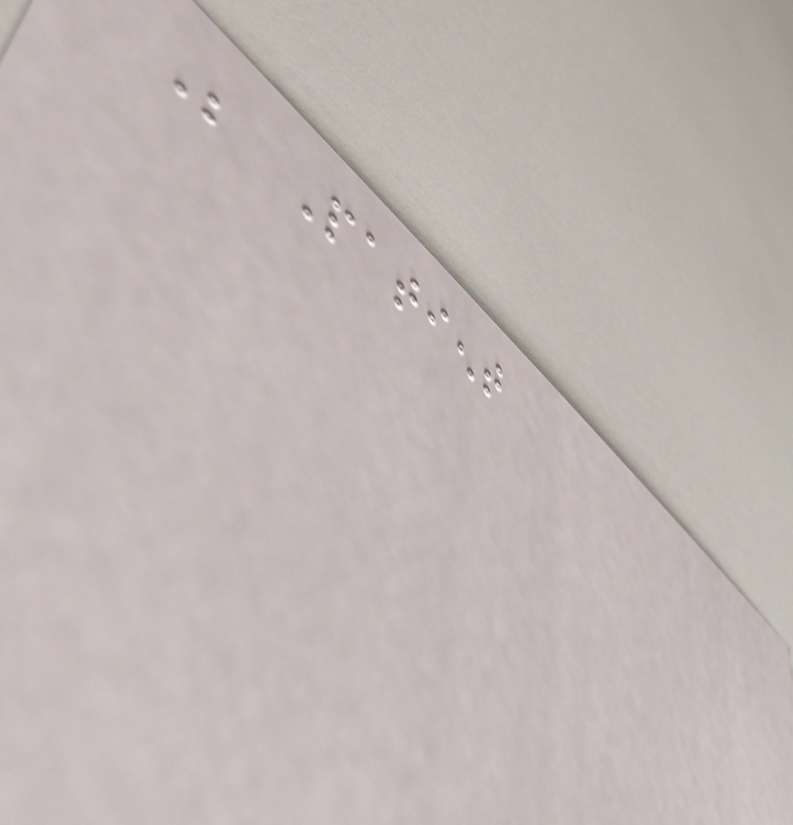Be Patient
